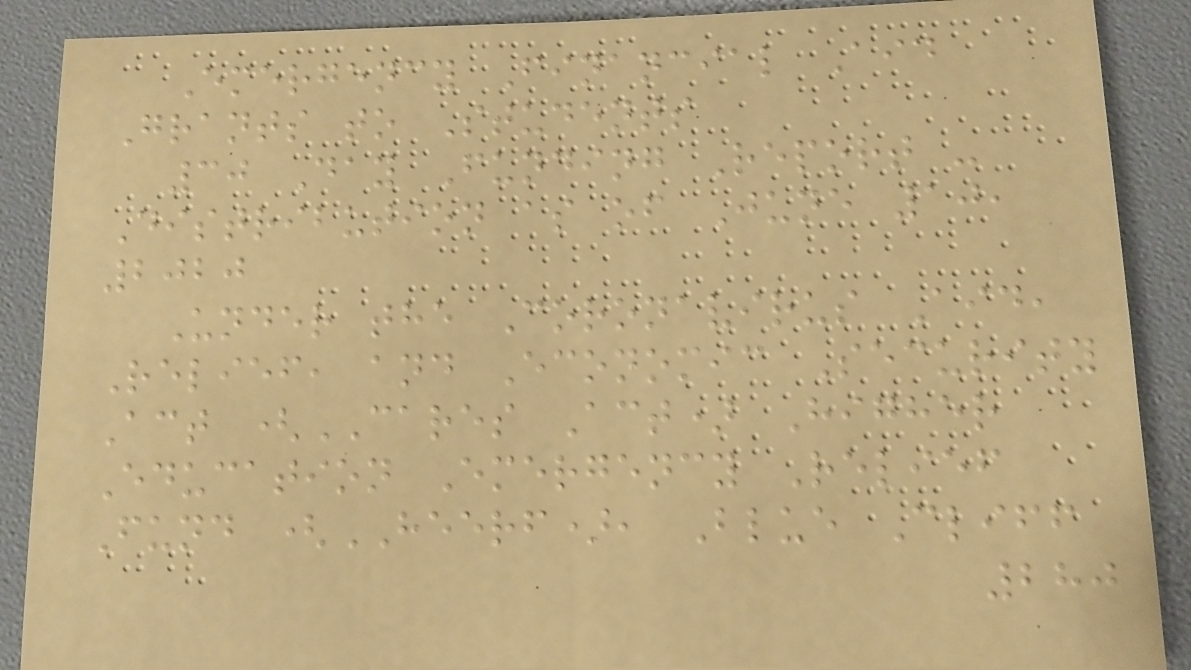Emergency Financial Aid
Grants to Students
30 Day Funding Report -
Distribution as of June 10,
2020
Under the Coronavirus Aid,
Relief, and Economic Security
Act (CARES Act) Higher
Education Emergency Relief
Fund (HEERF), Blue Cliff
280
